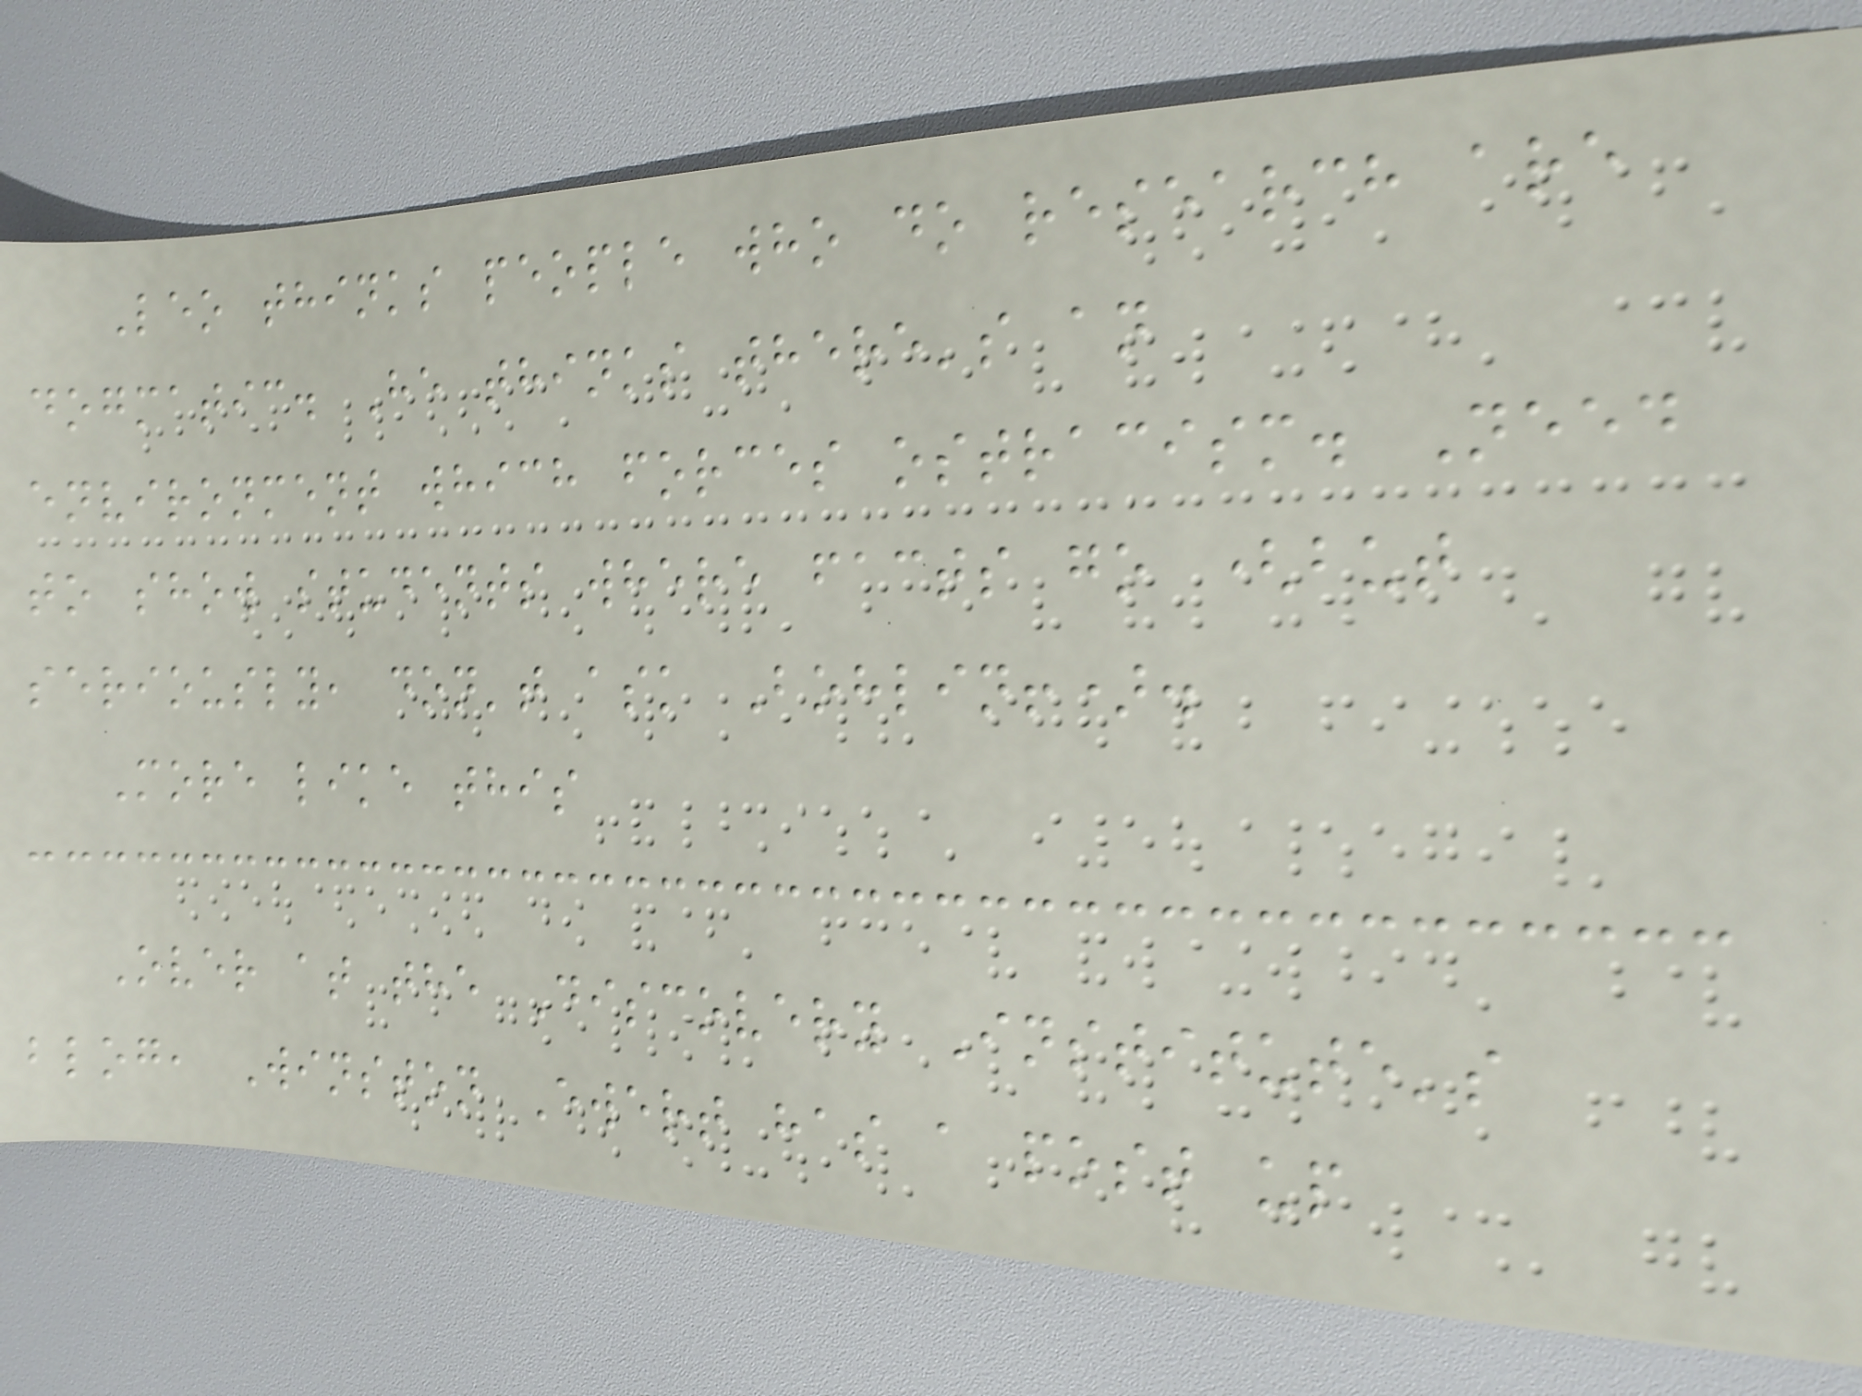Leo thinks people who do research are
dogmatic. He thinks there's an
environment which forces ostracism. Need
to show students where facts go (but
seriously, don't ask Bohlin!).
More like this
Over at the Discovery Institute's
blog, Winston Ewert has a post up
